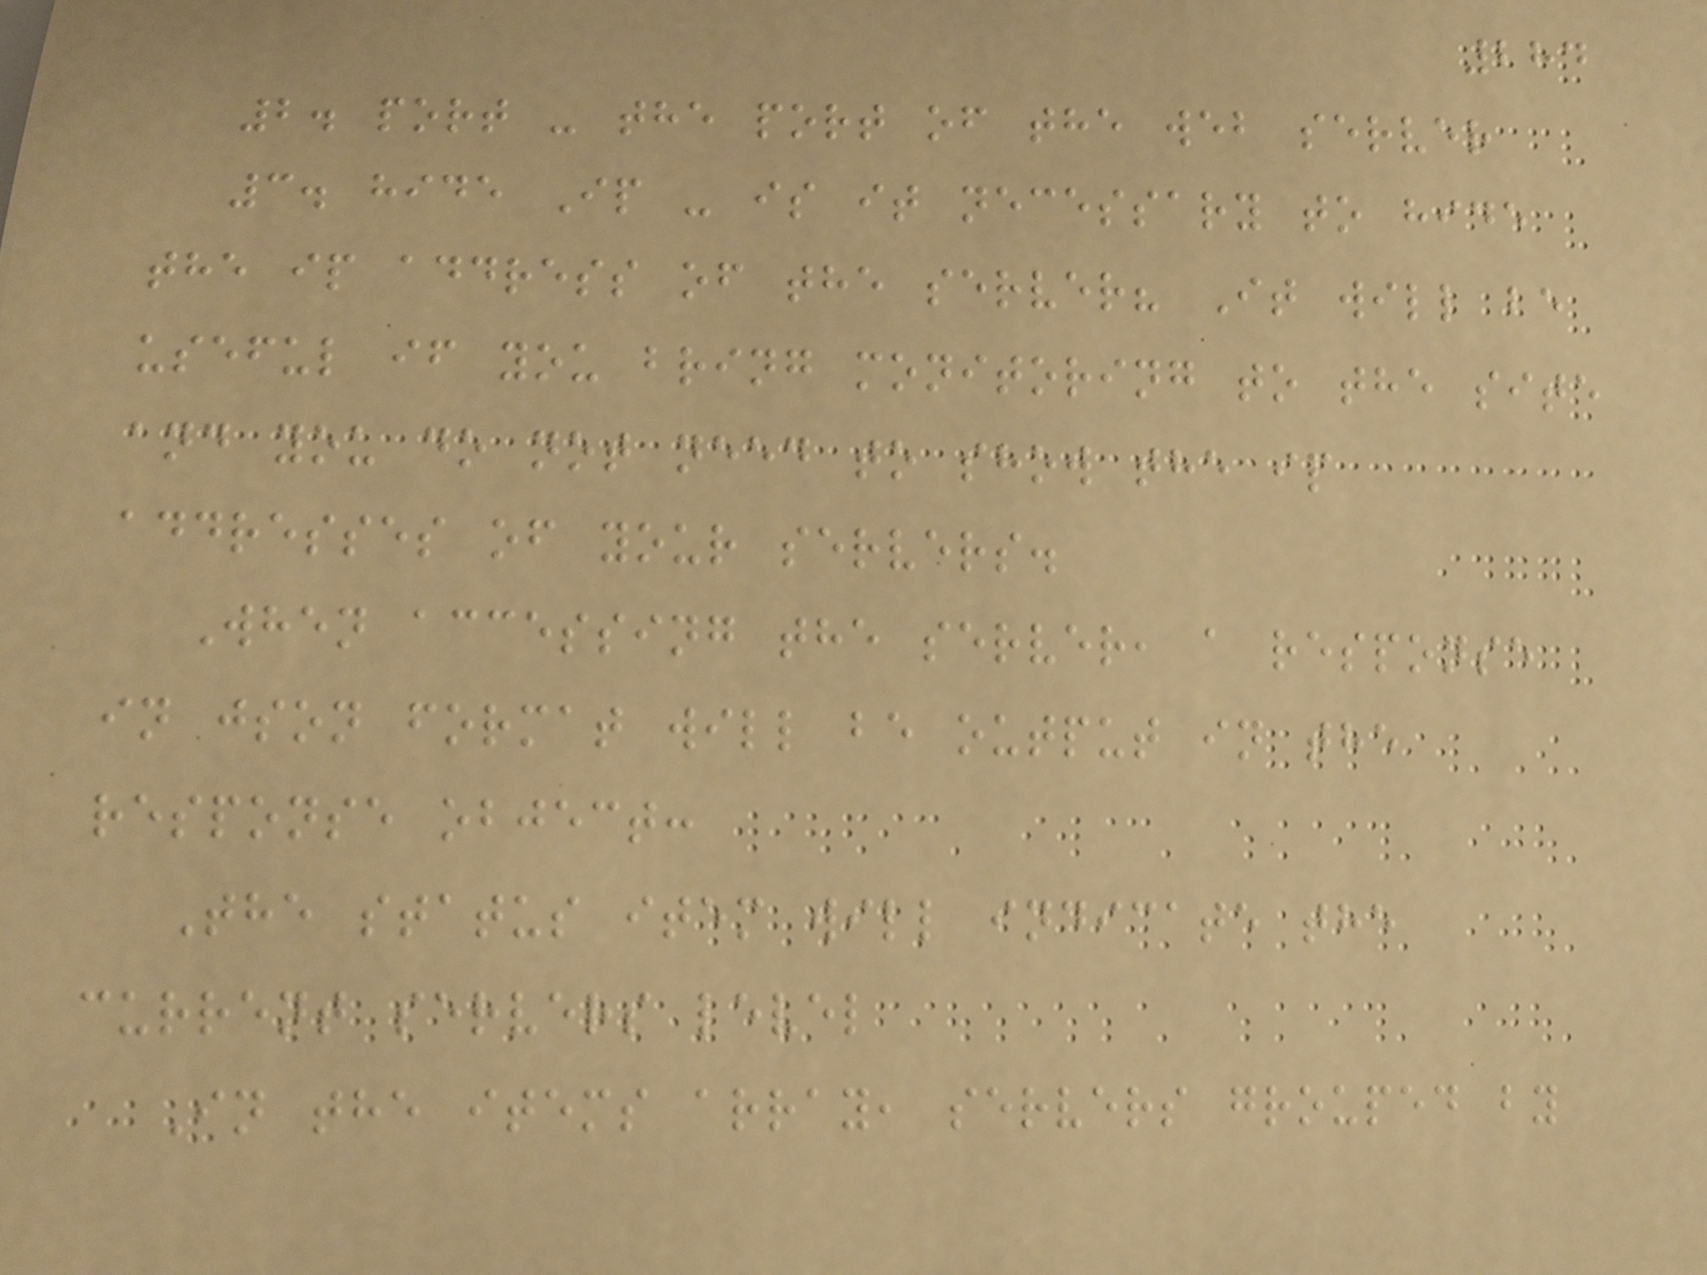284
2. port - the port of the web server
3. hide Ip - is it necessary to hide
the ip address of the server? It will be
useful if you bring monitoring to the site
and you do not need to show the ip
addresses of your servers.
When accessing the server, a response
in json format will be output in the
response object:
The status item will indicate the
current servers level
In the items array, servers grouped by
